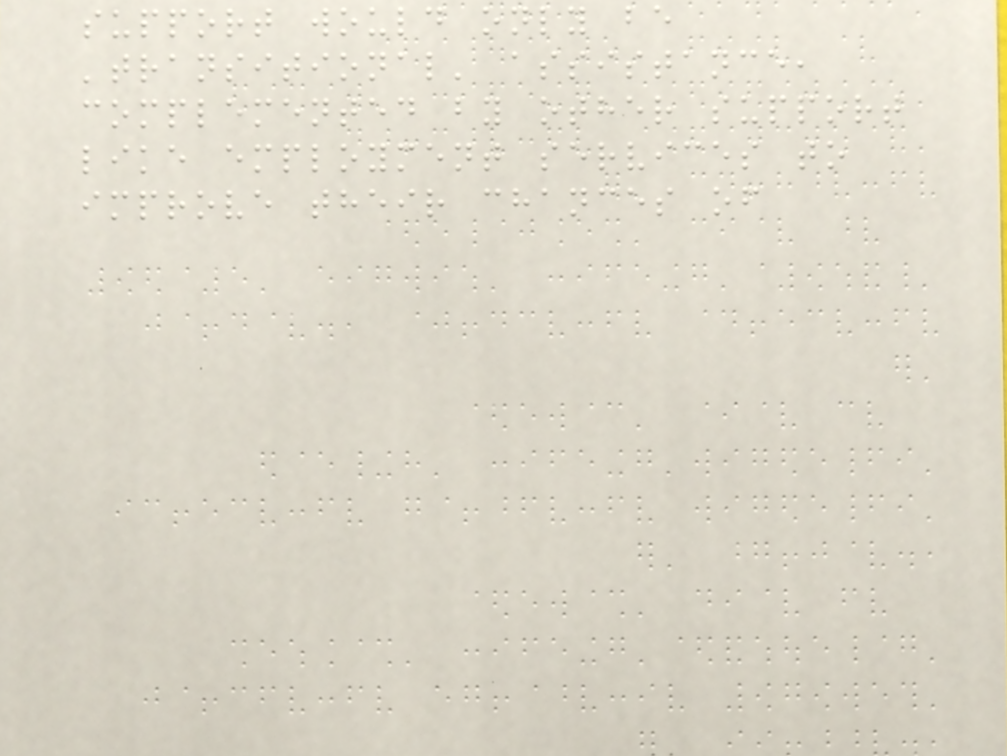support would only be
'transitional' assistance,
complemented by other support
like employment services to
improve their chances of
